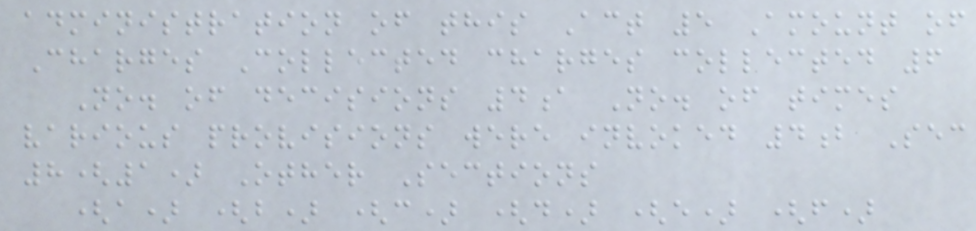administration of this Act 5 Amount of
Charges Collected charges collected 6
No. of decisions 4a No. of times
various provisions were invoked 4b Sec
8(1) Other Sections
(a) (b) (c) (d) (e) (f)
